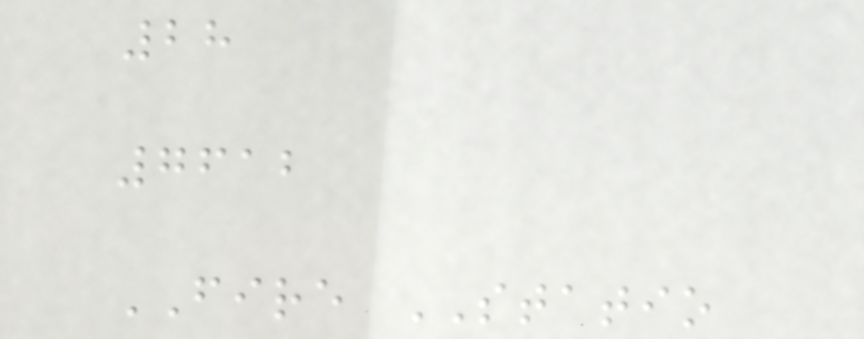28
7612
FIRE STATIO
